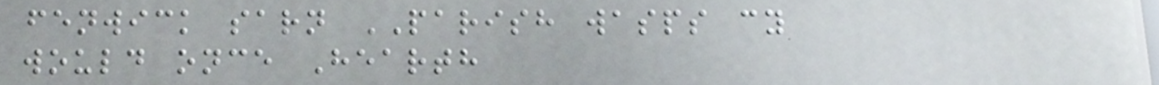fenwick sarn PARISH wasps cy
would once Hearth
